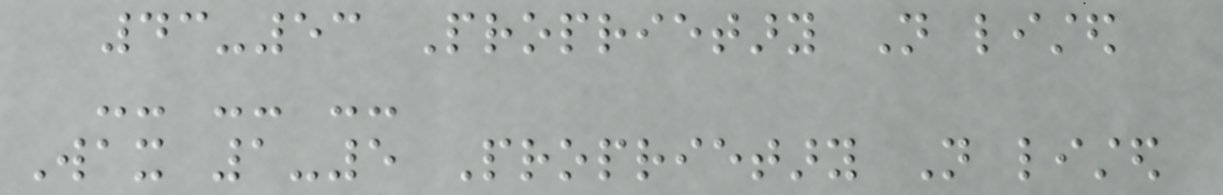43-53 Proprietary Not listed
-- -- --
Wax 1-5 Proprietary Not listed
